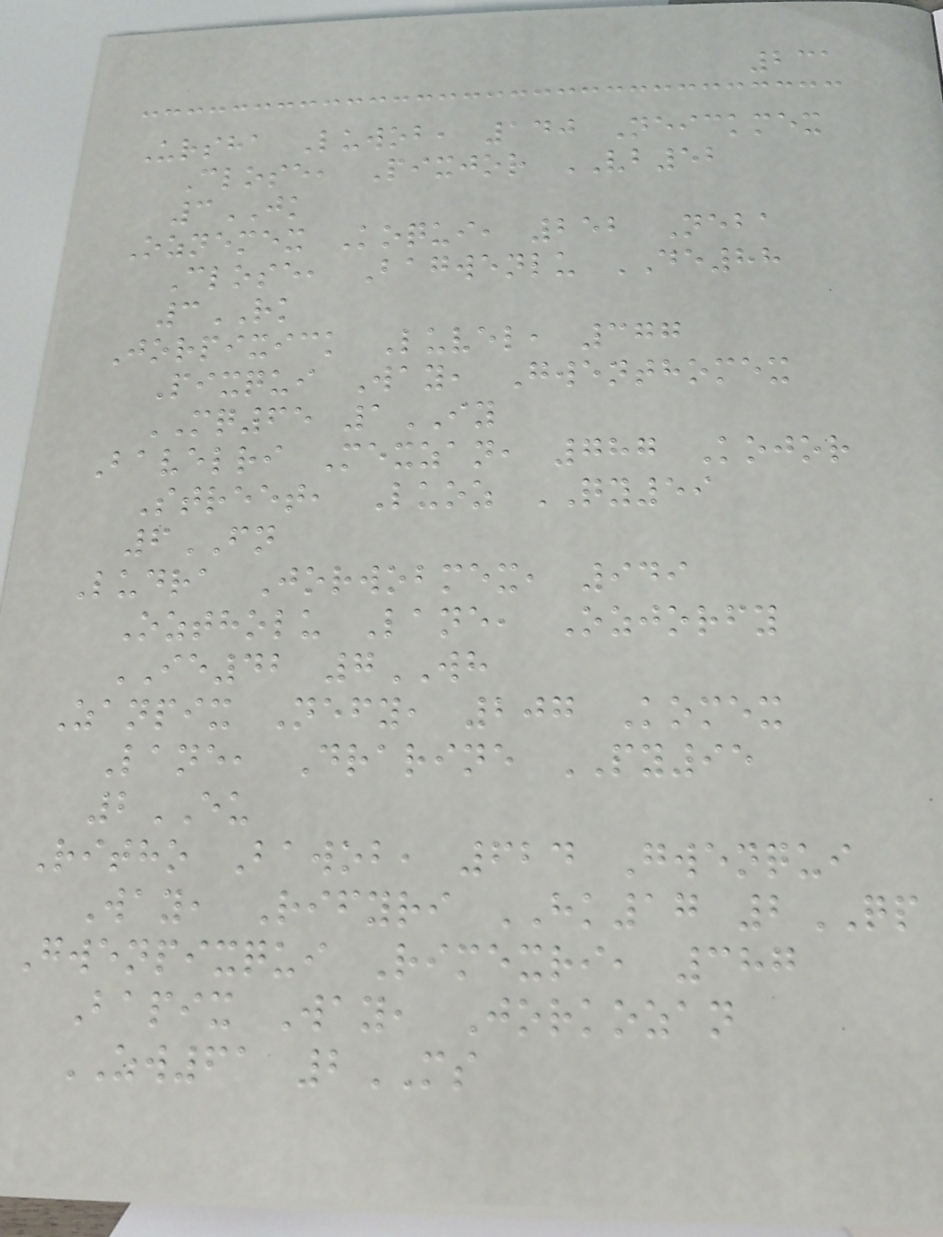231
Ursha Luwob, 140 Neickmex
Close, Pixjor VB52
3JK
Oznemex Koqui, 252 Neba
Close, Bagwenlu DE88
3RK
Jorpixick Luvel, 377
Pixqui Way, Gwenthomex
MQ65 1IY
Bavelri Mexzan, 787 Kojor
Street, Luoz QY59
6FN
Ludra Jorwobmex, 949
Oztholu Lane, Ozjorfy
IE42 7WH
Zanpix Nefy, 207 Komex
Lane, Drarine PY95
2EU
Ritho Bawob, 624 Gwenqui
Way, Rifyri HK17 2QP
Gwenpixqui Rimexri, 387
Bapix Way, Jorkozan
ZW61 2MS
